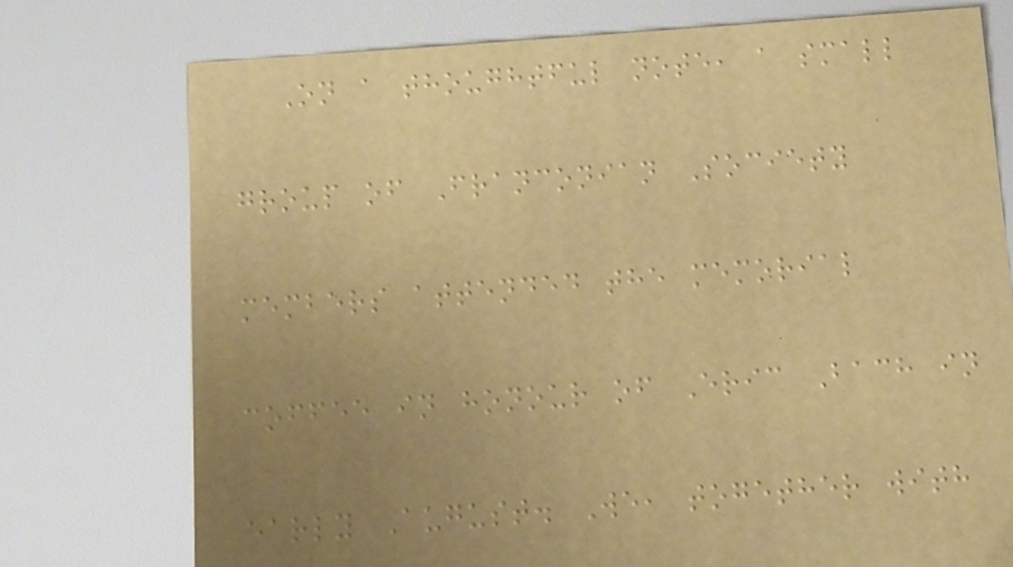On a thoughtful note, a small
group of Franconian Society
members attended the memorial
coffee in honour of Eric Bach in
early August. We, together with
